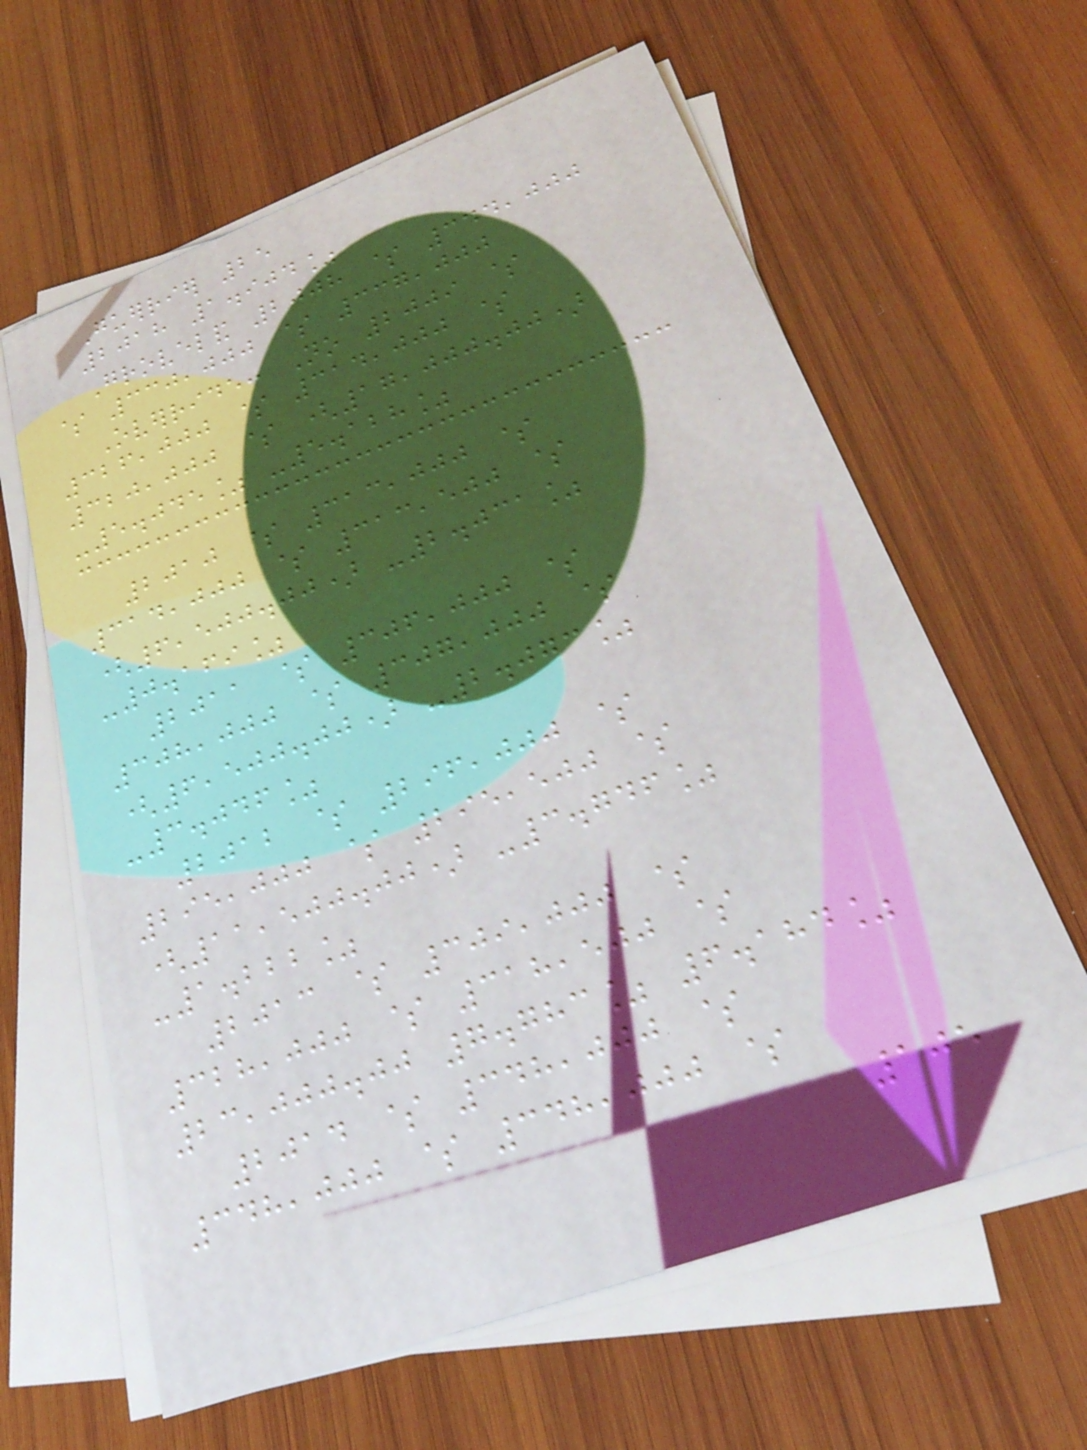Guerrier 25
2018 1.904%
Groveland 2008 $ 344,000
$ 330,000 $ 337,000
Override: No 2009 $
326,000 $ 314,000 $
320,000 $ (17,000.00)
-5.045% -5.128%
2010 $ 313,000 $
314,000 $ 313,500 $
(6,500.00) -2.031%
-0.169%
2011 $ 306,000 $
308,000 $ 307,000 $
(6,500.00) -2.073%
-3.046%
2012 $ 296,000 $
295,000 $ 295,500 $
(11,500.00) -3.746%
-1.222%
2013 $ 309,000 $
328,000 $ 318,500 $
23,000.00 7.783% 6.184%
2014 $ 348,000 $
348,000 $ 348,000 $
105
